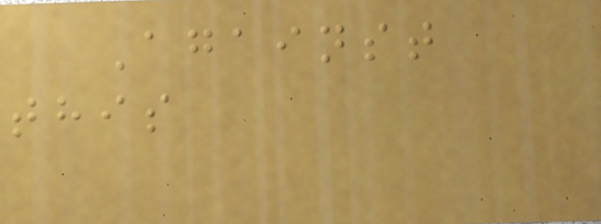Against
this
